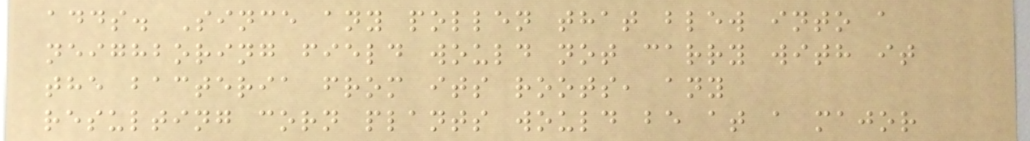adds. Since any pollen that blew into a
neighboring field would not carry with it
the bacteria from its roots, any
resulting corn plants would be at a major
